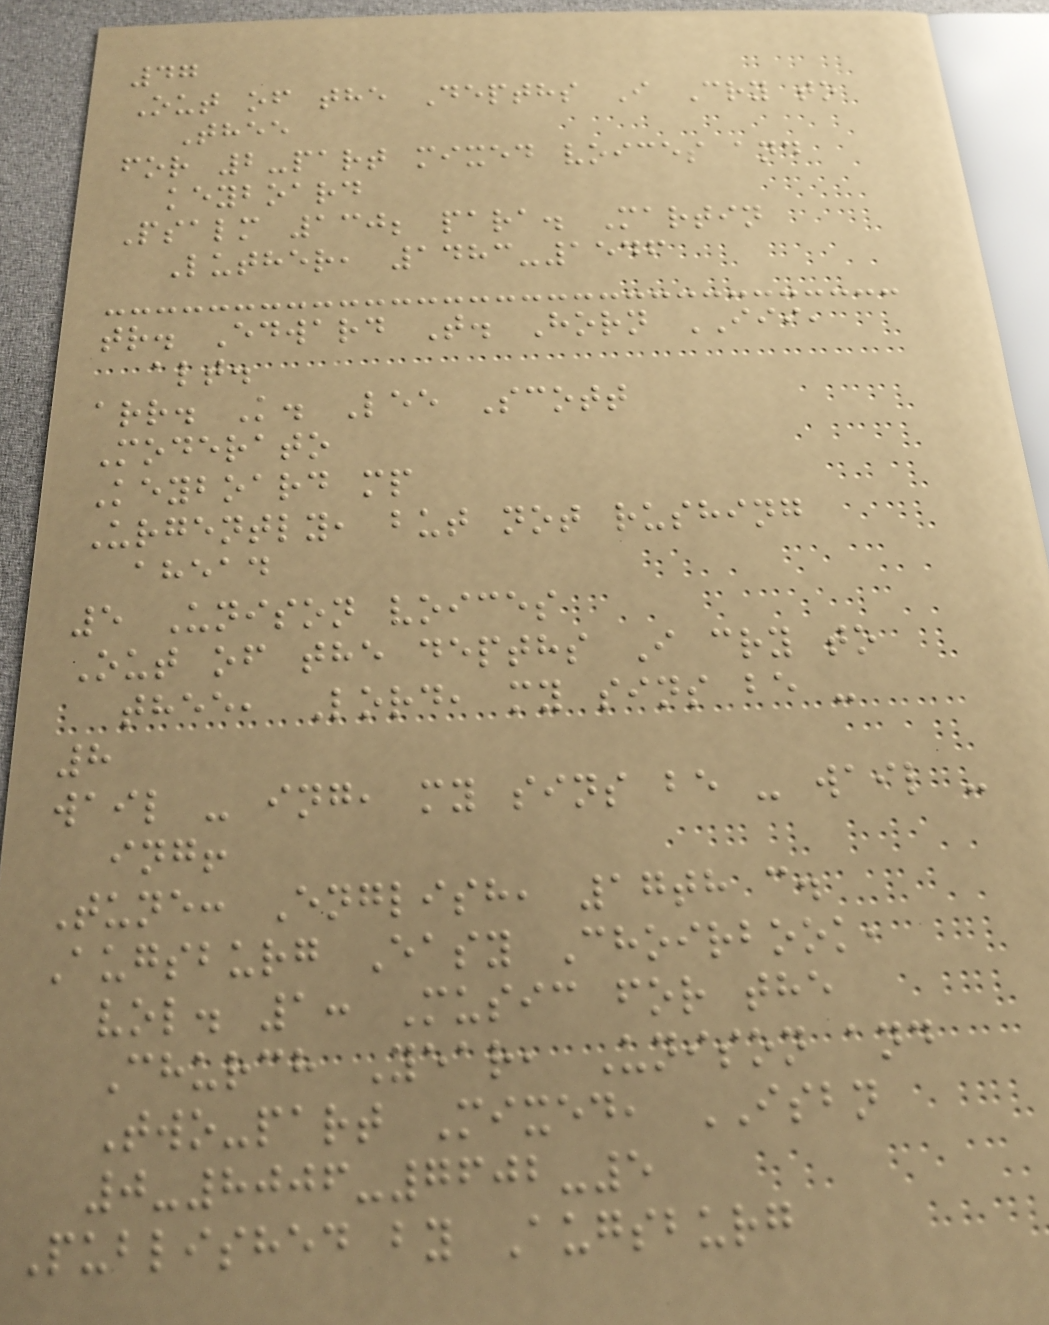47
Out of the Depths I Cry to
Thee
for 2-part mixed voices and
keyboard
Psalm 130; para. Martin
Luther, 1483-1546
tr. Edward T. Horn III,
alt.
arr. K. Lee Scott
Moderato
Keyboard mp
Urgently, but not rushing
ahead
5 Unison voices
Out of the depths I cry to
thee, Lord, my sins be -
8
wail - ing, my sins be - wail -
ing!
Tune: English, 17th c.
Augsburg Easy Choirbook,
vol. 1: Music for the
Church Year, Unison and
Two-part Mixed, ISBN
0-8006-7602-5
Published by Augsburg
